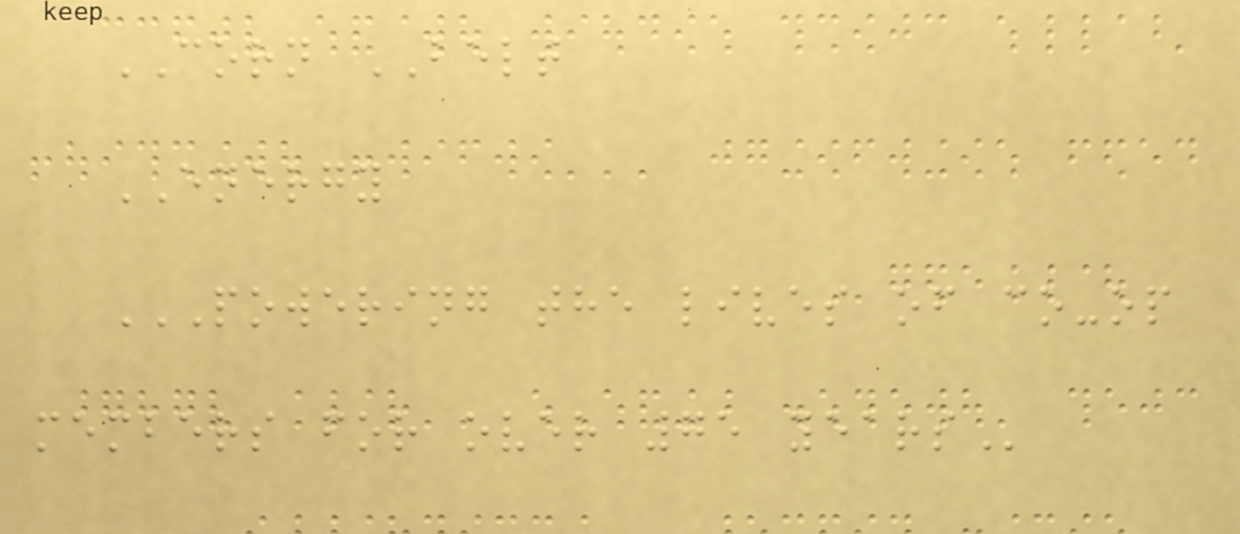CORN BELT
ENERGY
POWERING THE LIVES OF CO-OP
MEMBERS FOR OVER 75 YEARS
